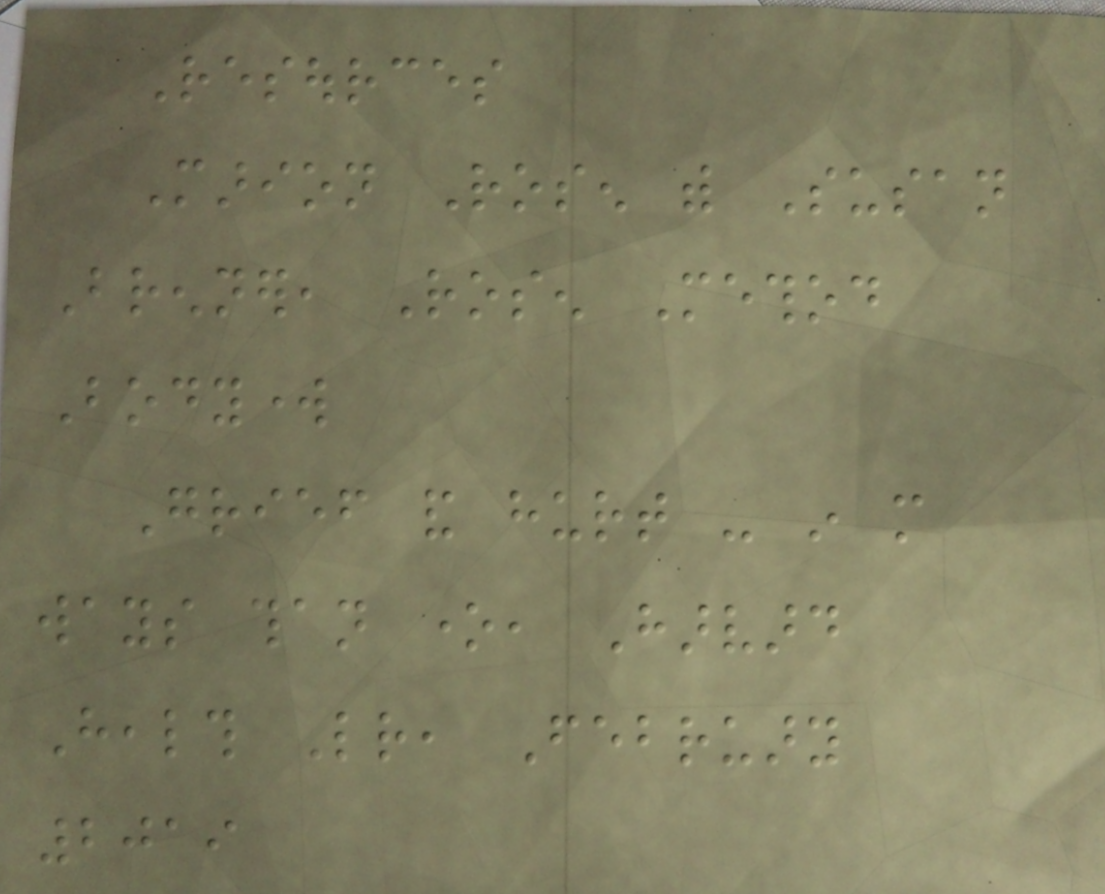Resources
Marion Rosen with Susan
Brenner, Rosen Method
Bodywork
Grief and hurt - in more
ways than one, Harvard
Health Letter, February
2019
